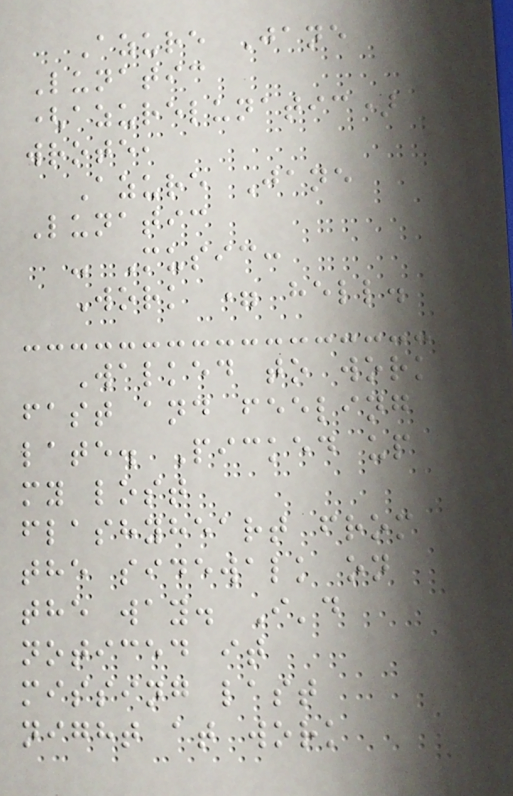Azure Jane
Lunatic
(azurelunatic)
wrote,
Azure Jane
Lunatic
- Music:
Work = hell.
Walked to work
fast and feeling
late. Picked up
my lost
flashyheart from
the sidewalk on
the way. I'd
noticed it
missing last
night at work
